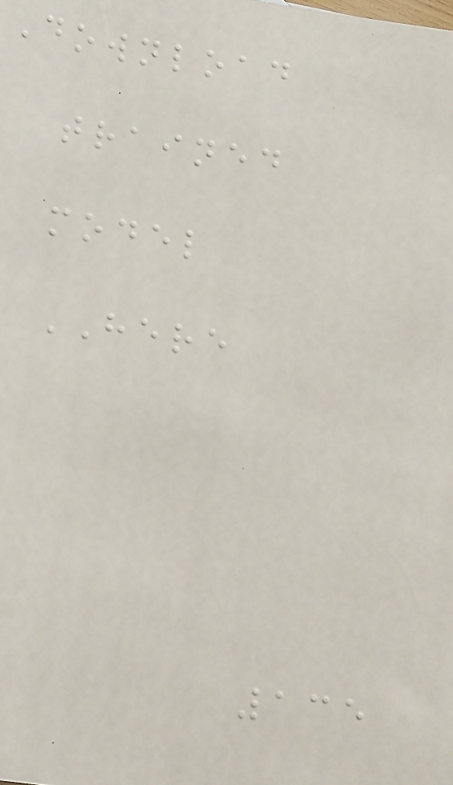Download
trained
model
HERE
135
